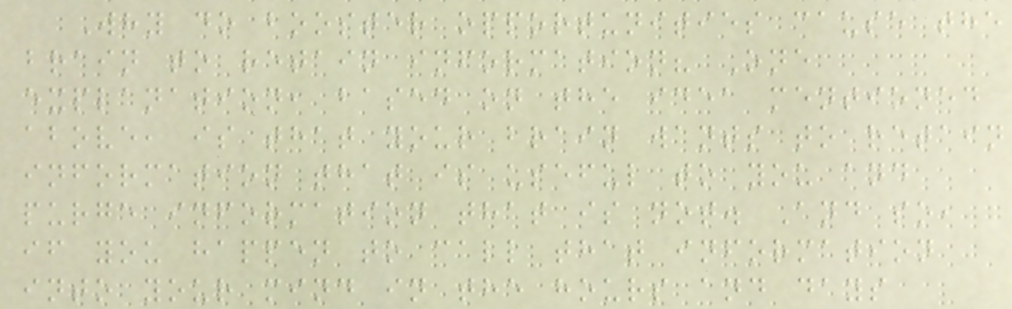Why do booster opportunities cause the
brain to retain information? One
explanation, based on the idea mentioned
above, is that your brain wants to retain
information that is useful to you and
purge information that is not. And so,
if you happen to call that information
into your mind in the hours and days
